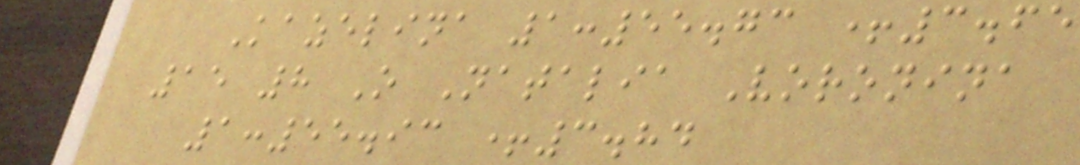Kazelina 1:55.73 +3.65
15 8 O Natalia Voronina
1:55.93 +3.84
